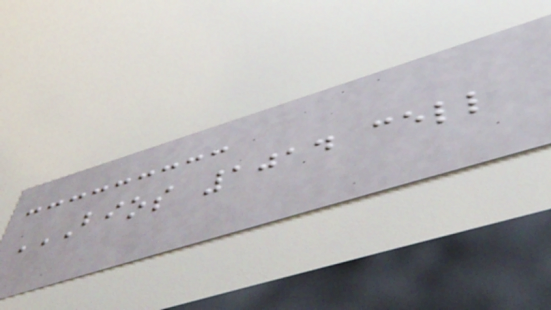BIOS 1014 CELL
